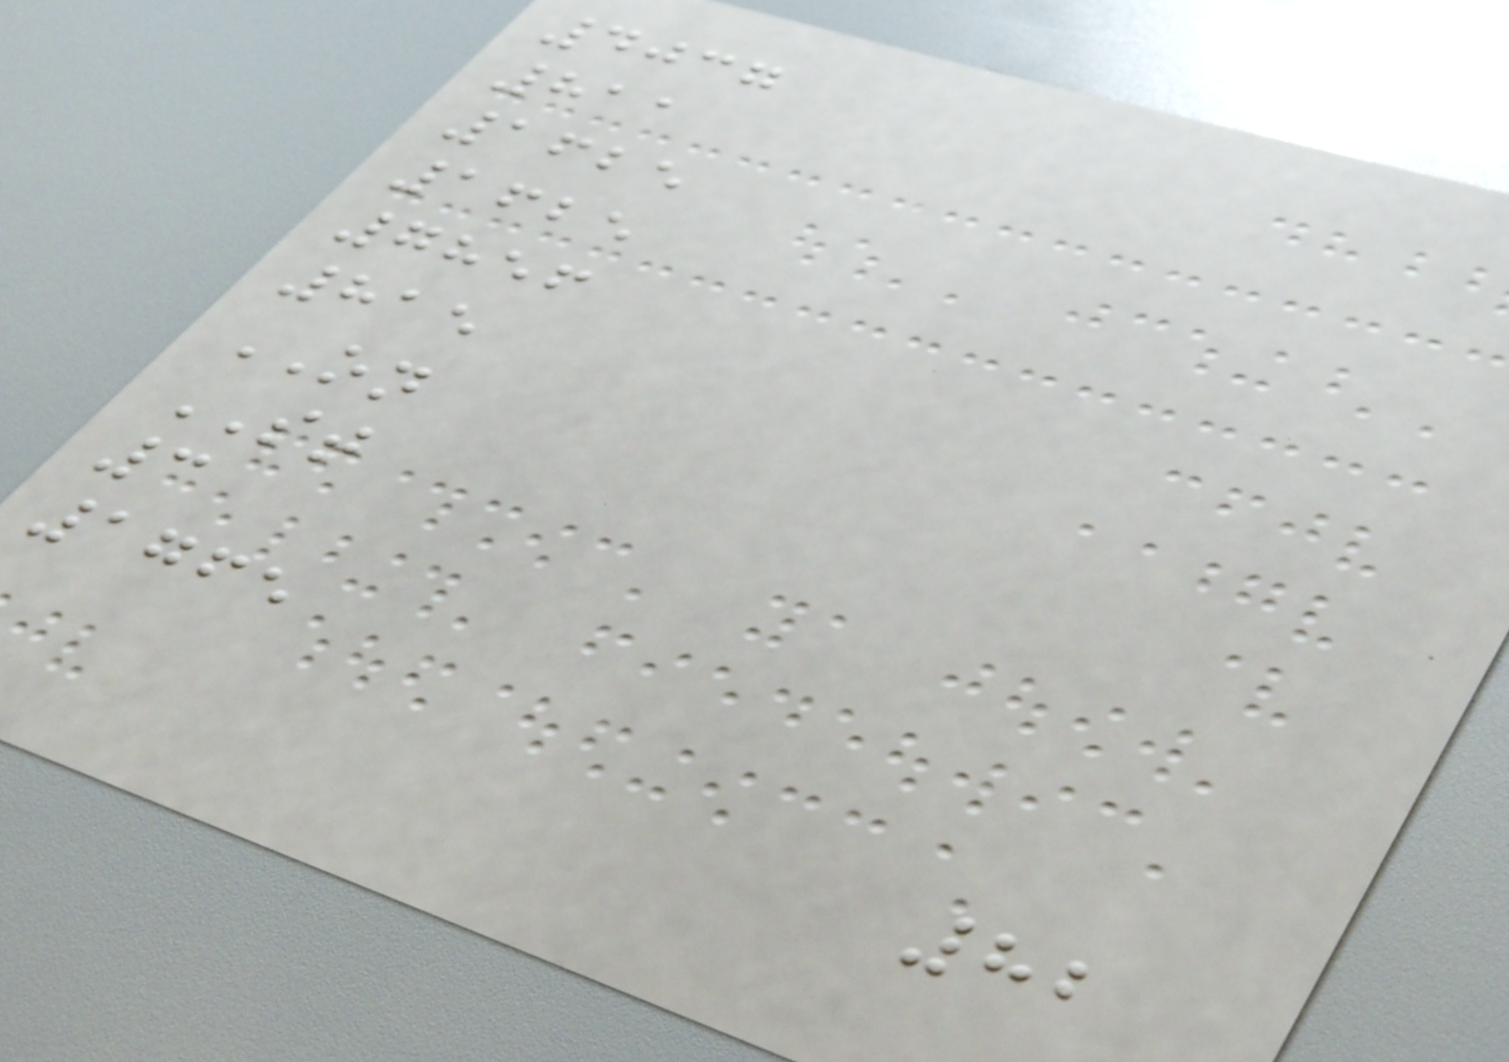4037
811
1625
1625
7856
815
ON
ST
3
1765
82
